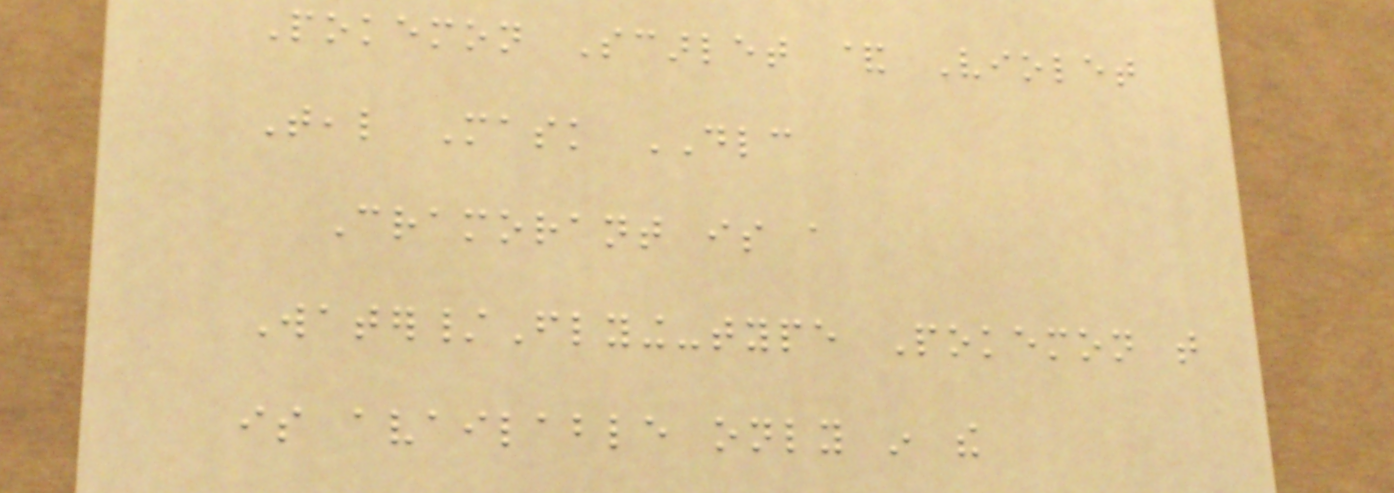Pokemon Scarlet & Violet
Teal Mask DLC
Cramorant is a
Water/Flying-type Pokemon that
is available only in the
